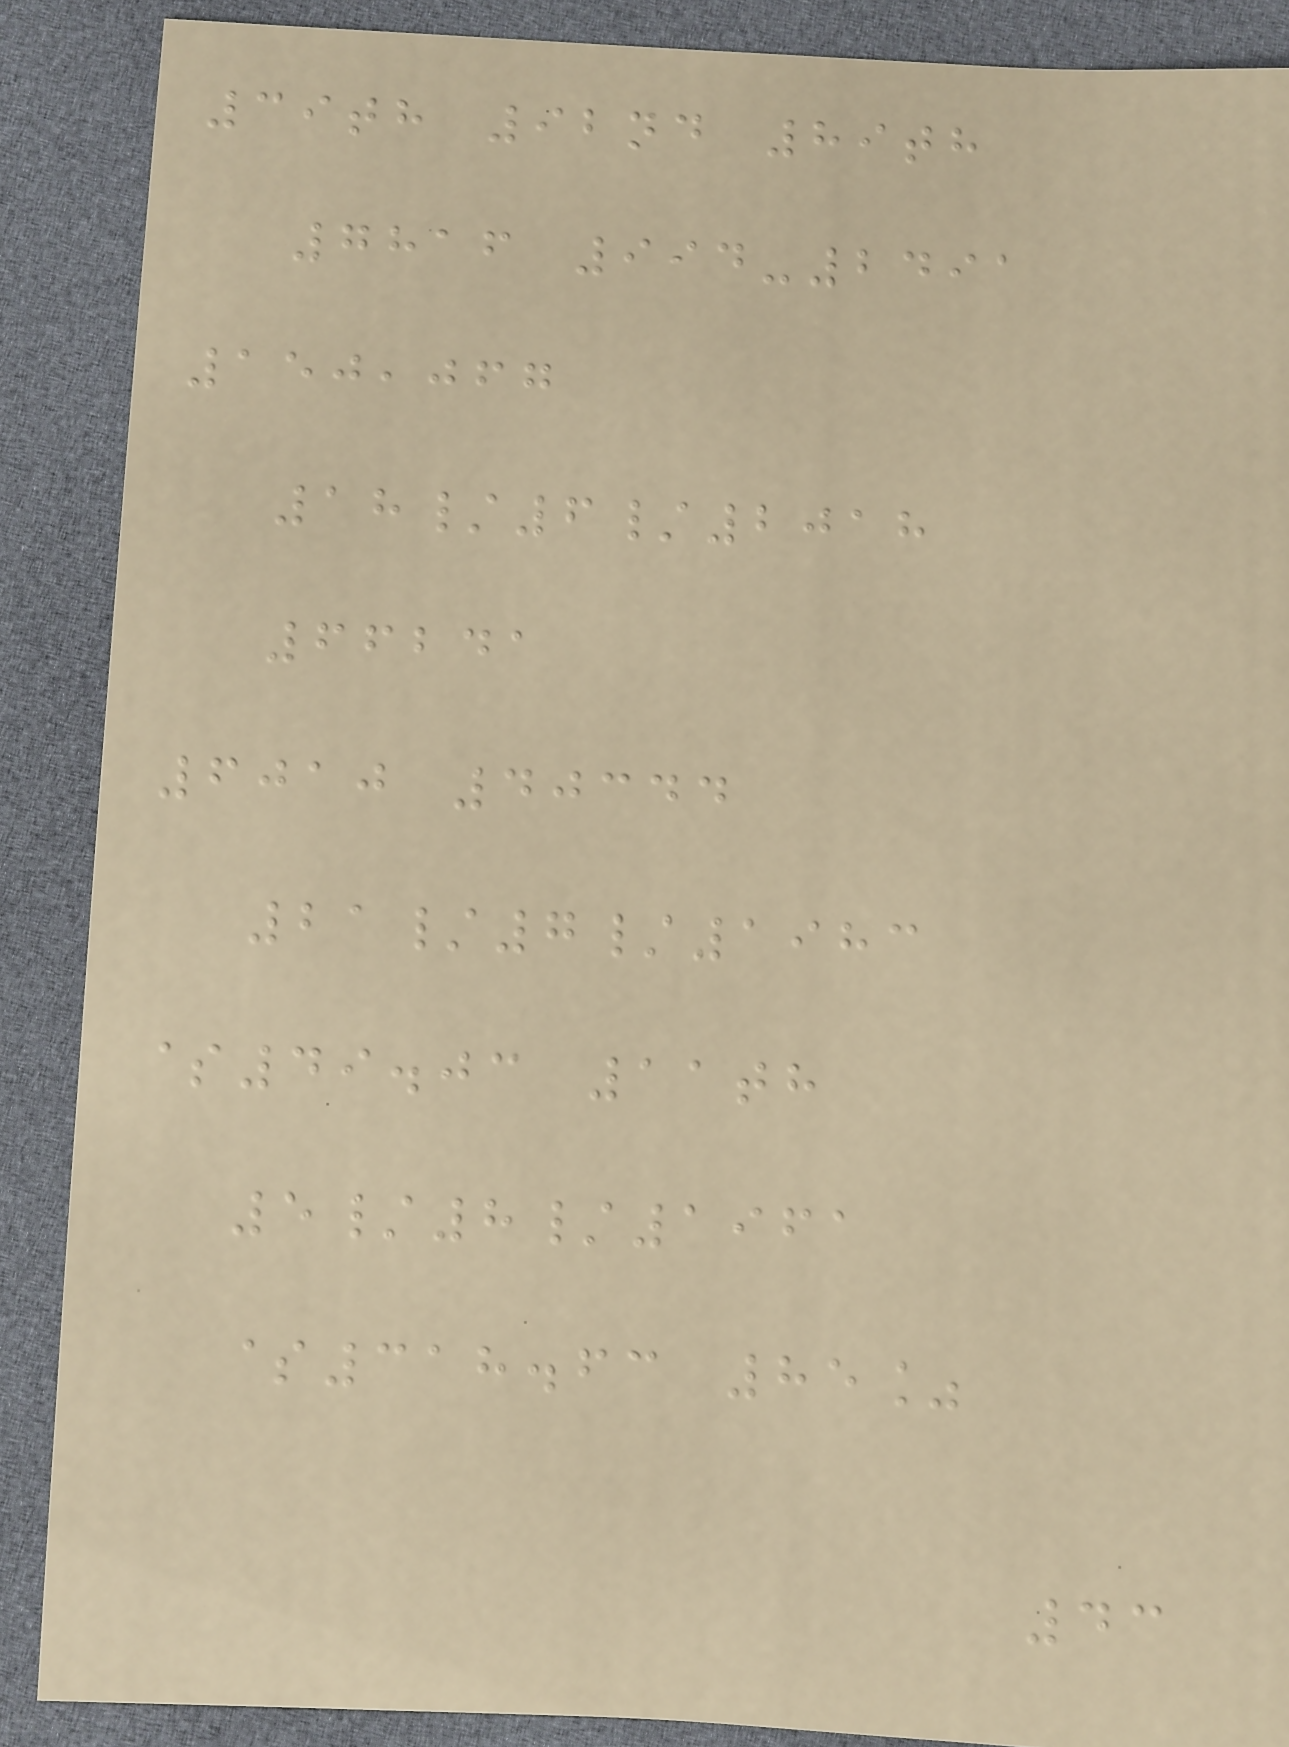39th 92nd 89th
7816 994-2491
150,067
18/6/2018
66241
6010 40344
21/7/1983
$49.03 11th
5/8/1961
$318.63 85%
43
